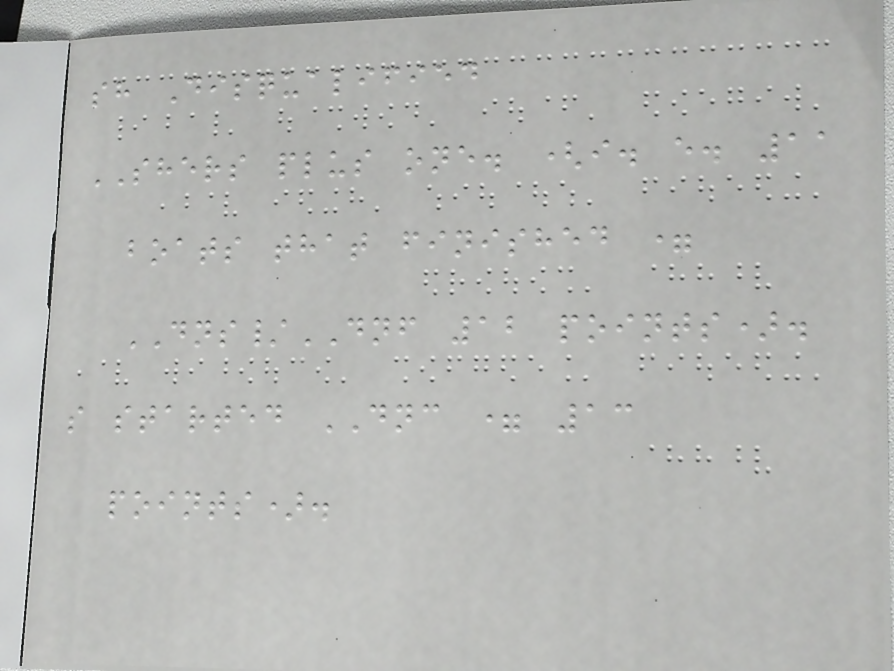sh Disqualified
SHERS plus one. (i. e. 11
boats that finished =
DNS/DNF 12 points).
s started DNC = 13
points).
